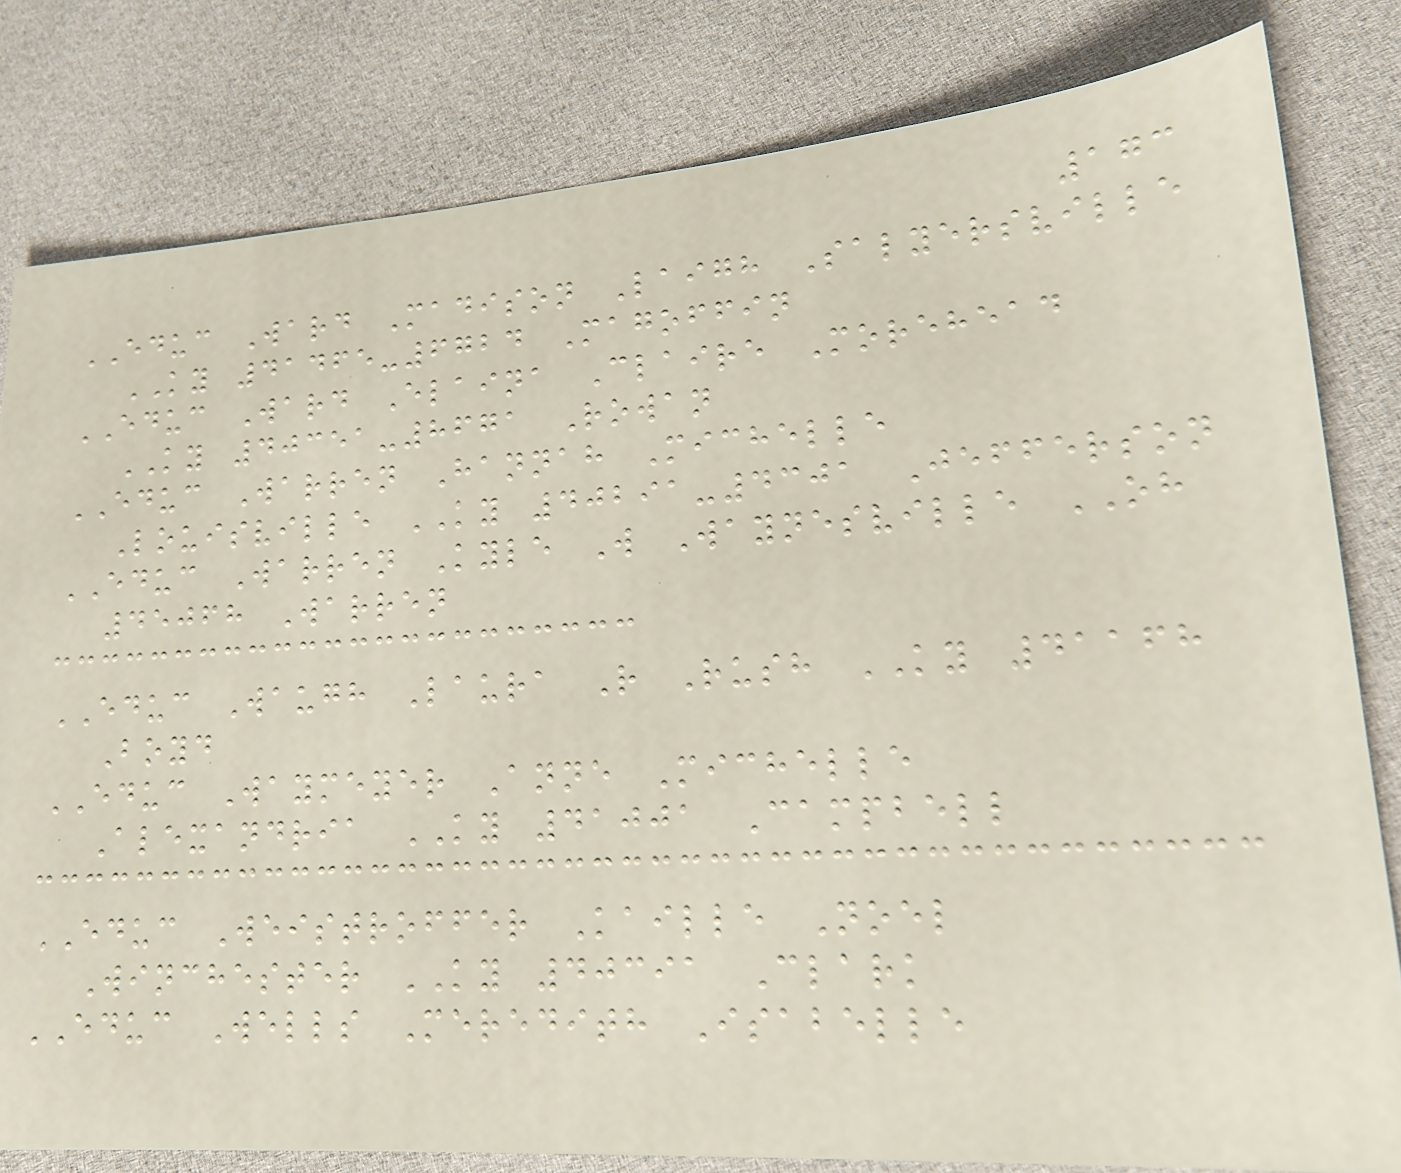173
EDUC Ward Madison Laigh Salyersville
KY 41465-6724 Magoffin
EDUC Ward Elaina Claire Morehead
KY 40351-8671 Rowan
EDUC Warren Hannah Michelle
Louisville KY 40291-4301 Jefferson
EDUC Warren Kyle W Waynesville OH
45068 Warren
EDUC Waugh Laura R Rush KY 41168
Boyd
EDUC Waymeyer Anne Michelle
Alexandria KY 41001 Campbell
EDUC Weistroffer Kaille Noel
Winchester KY 40391 Clark
EDUC Wells Meredith Isabelle
